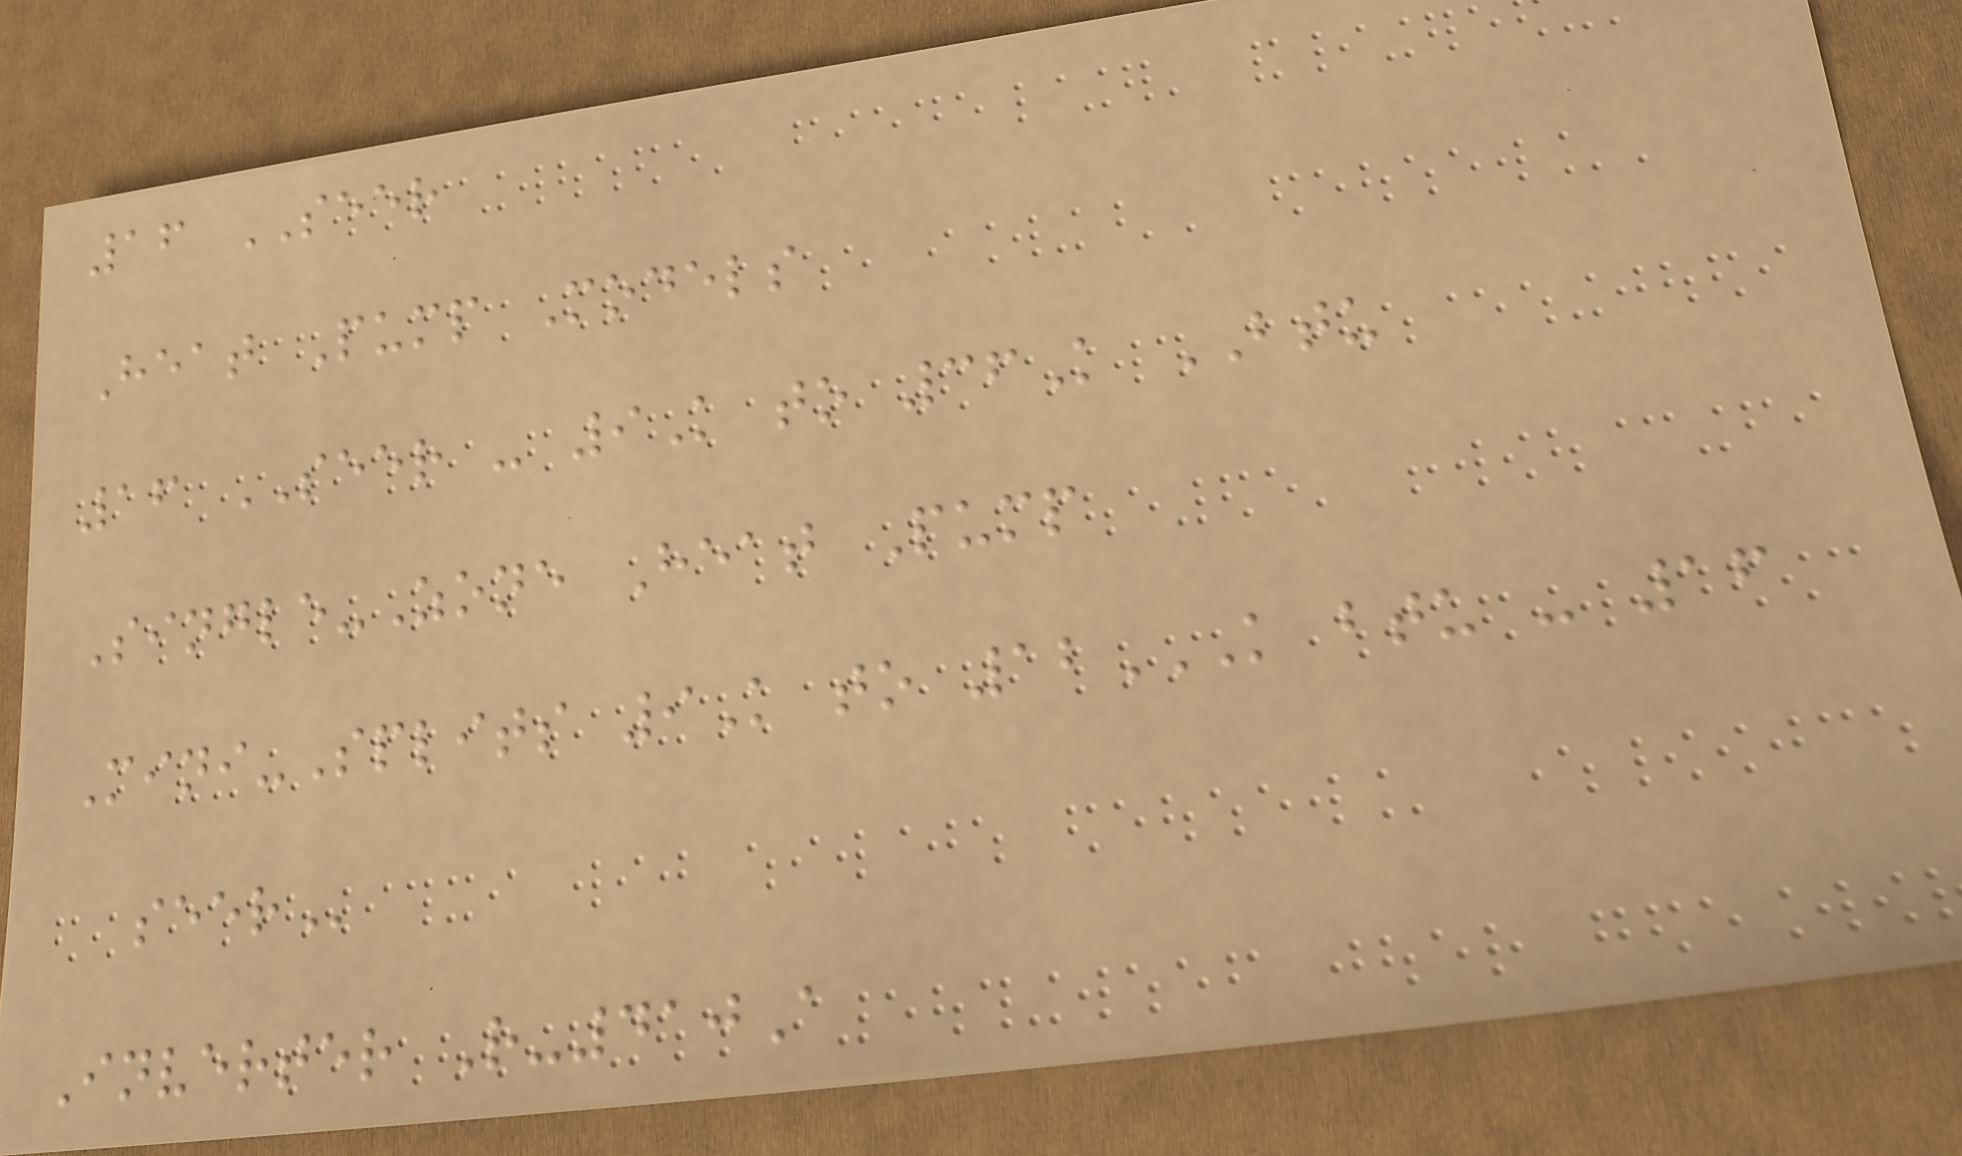16 SEER
Heat Pump Models
16 SEER - 9K to 36K BTU
Single-Zone Heat Pump
Mini-Splits 9K to 12K BTU - 16
SEER
Inverter R-410A
